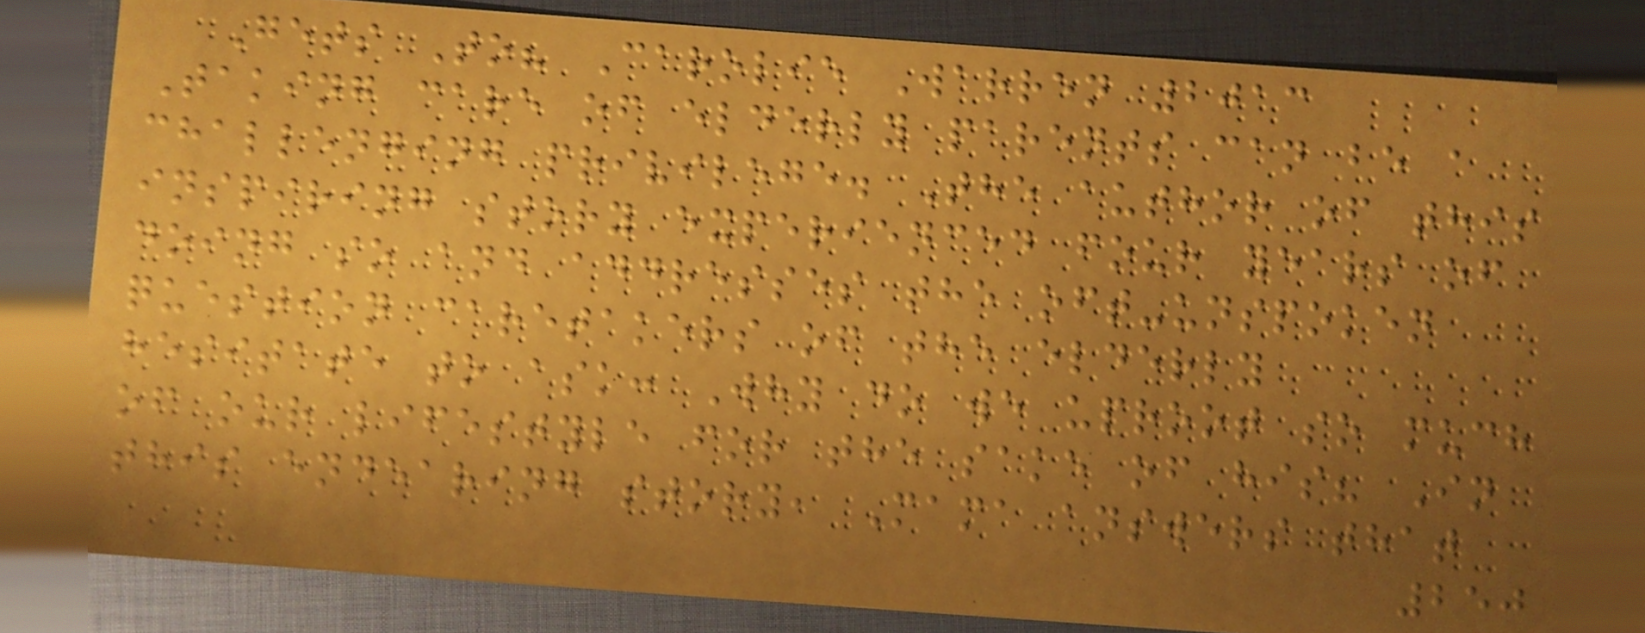Gets To? Carolie Warren 2013
Taking care of elderly parents can be a
challenging privilege. The author of this
inspiring story experienced four years of
doing so and addresses the oft-unspoken
question caretakers of the elderly
hesitate to ask: Why do we uproot so much
of our lifestyle for the sake of his? In
this endearing story, Mama answers that
250
